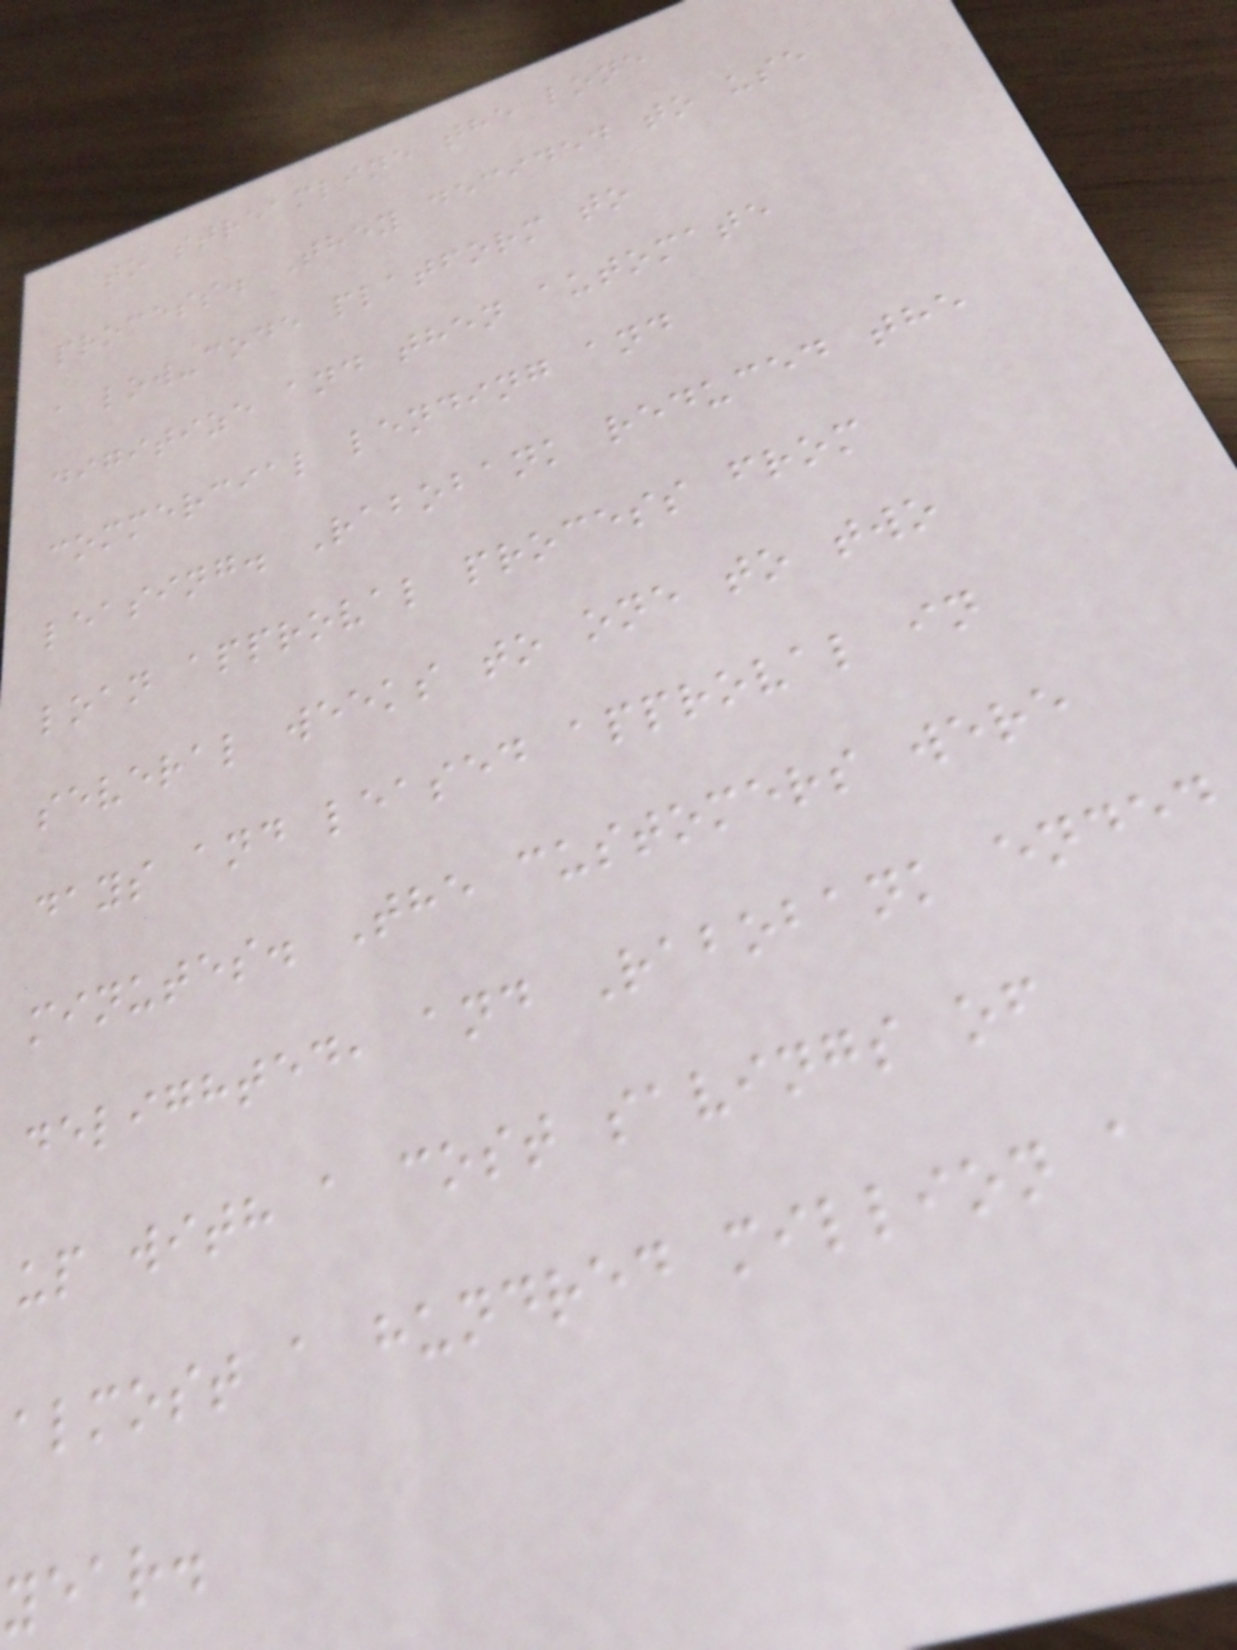to streamline the lone
process. They decided to use
a low-code platform to
digitize and then automate
commercial lending and
leasing. Rabobank reduced the
loan approval process from
several weeks to one to two
days and leased approval in
minutes. The customers were
delighted, and Rabobank ended
up with a cost savings of
almost a hundred million a
year.
